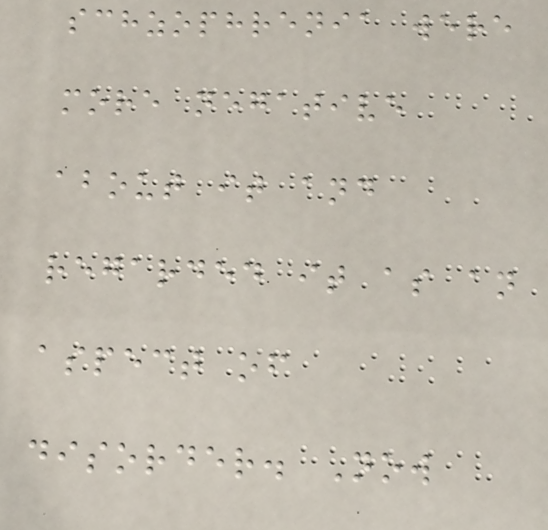schzophrenia were
more negative
about it and
regarded it as an
aspect of
disorder. Now
